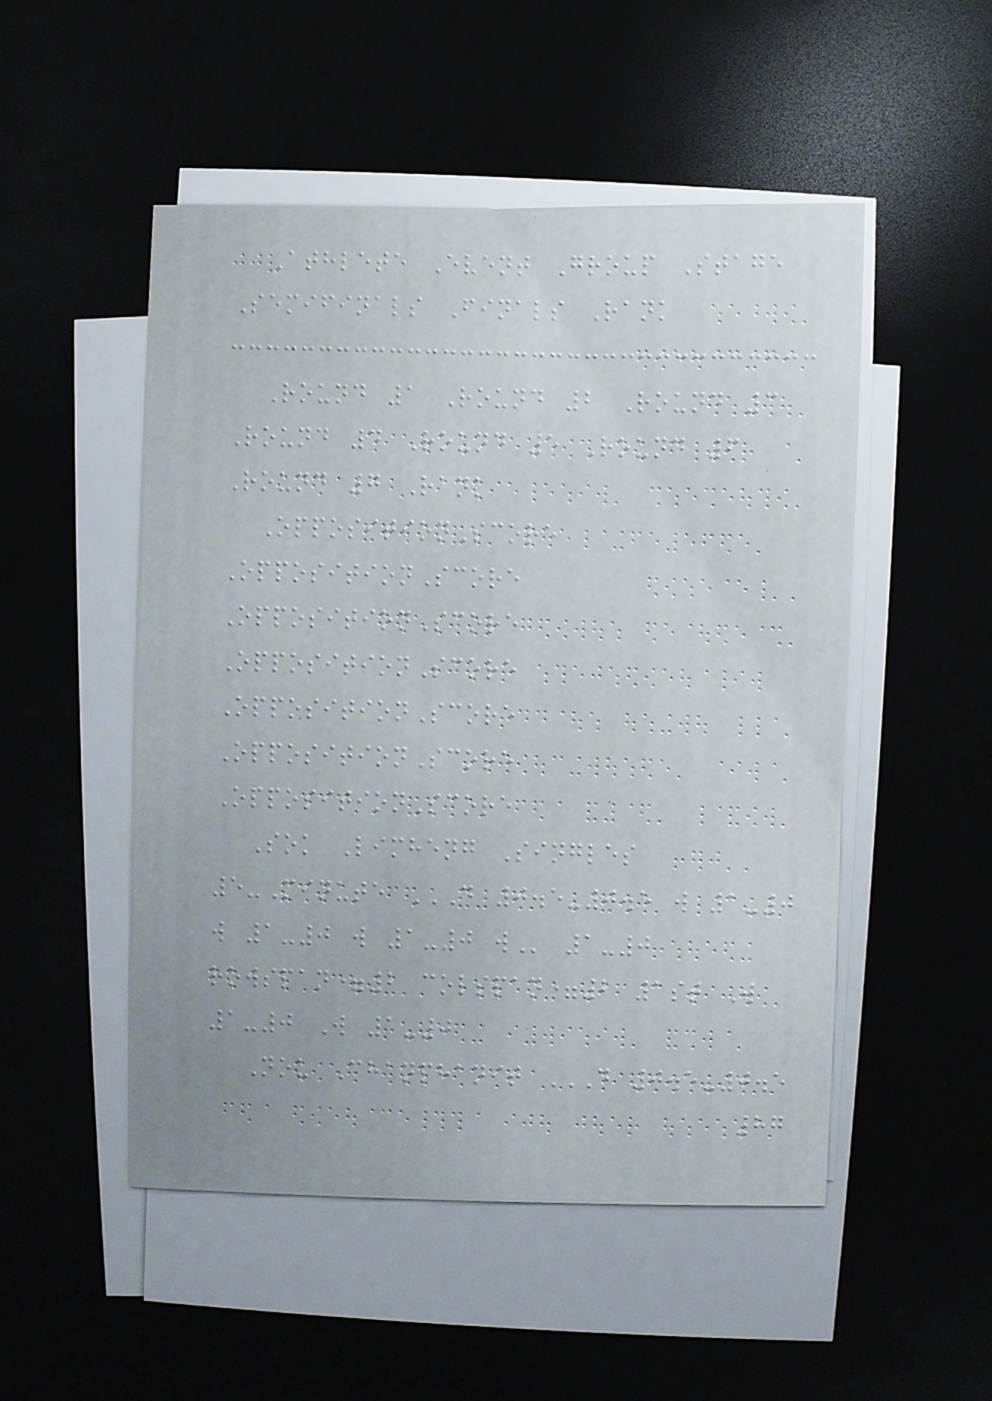Athlete Event Group Stage
Semifinals Finals Rank
Round 1 Round 2 Round 3
Round 4 Round 5 Round 6
Round 7 Rank
OppositionScore
OppositionScore
OppositionScore
OppositionScore
OppositionScore
OppositionScore
OppositionScore
Sok Limheng Singles
5-Minute D 0.5-0.5 W 1-0
W 1-0 W 1-0 W 1-0
rowspan=2 colspan=2 1st W
1-0 W 1-0
Nou Chanphanit D 0.5-0.5
87
